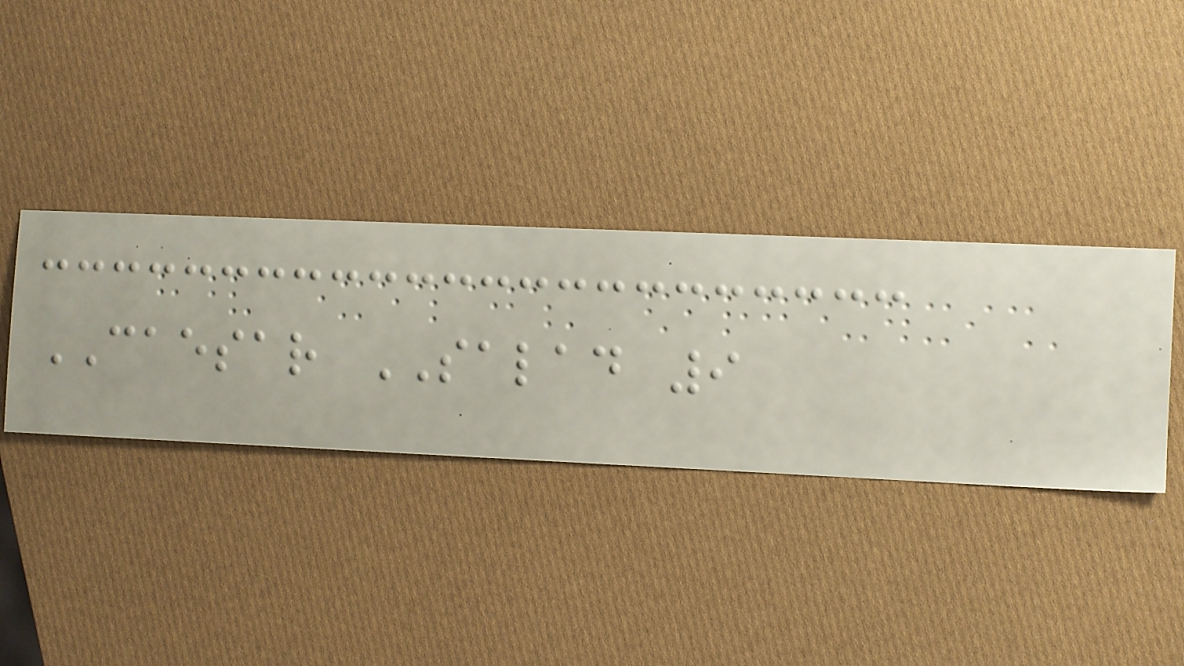CAESAR SALAD 9
